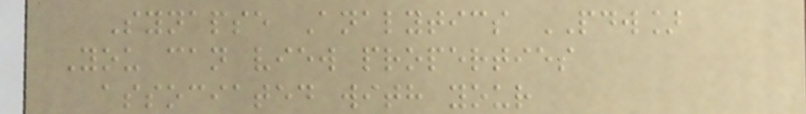Synapse Analytics PDW]
You can view properties
associated with your
